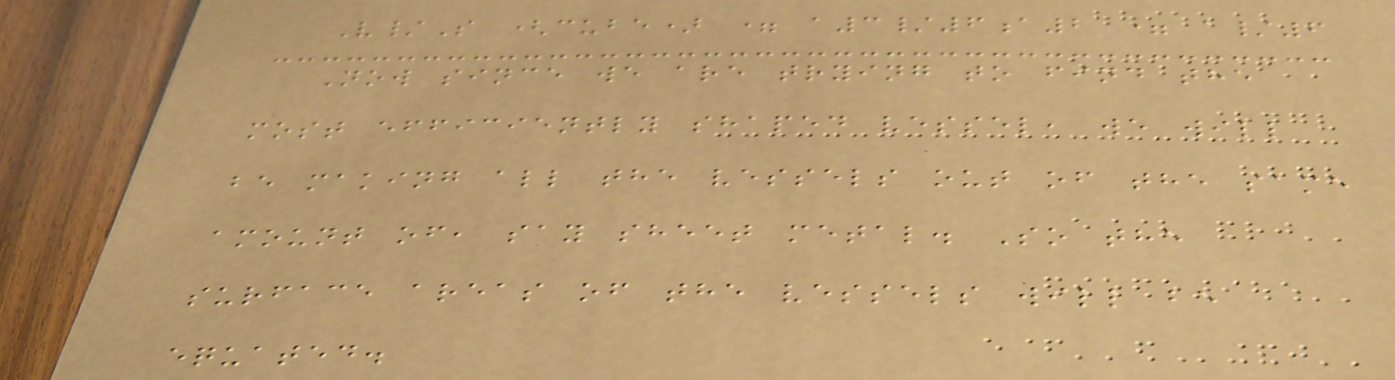V/S (cube) = a3/6a2 = a/6
Now since we are trying to find the
most efficiently shaped vessel, we will
be making all the vessels out of the same
amount of, say sheet metal. So the
surface areas of the vessels will be
equated.
